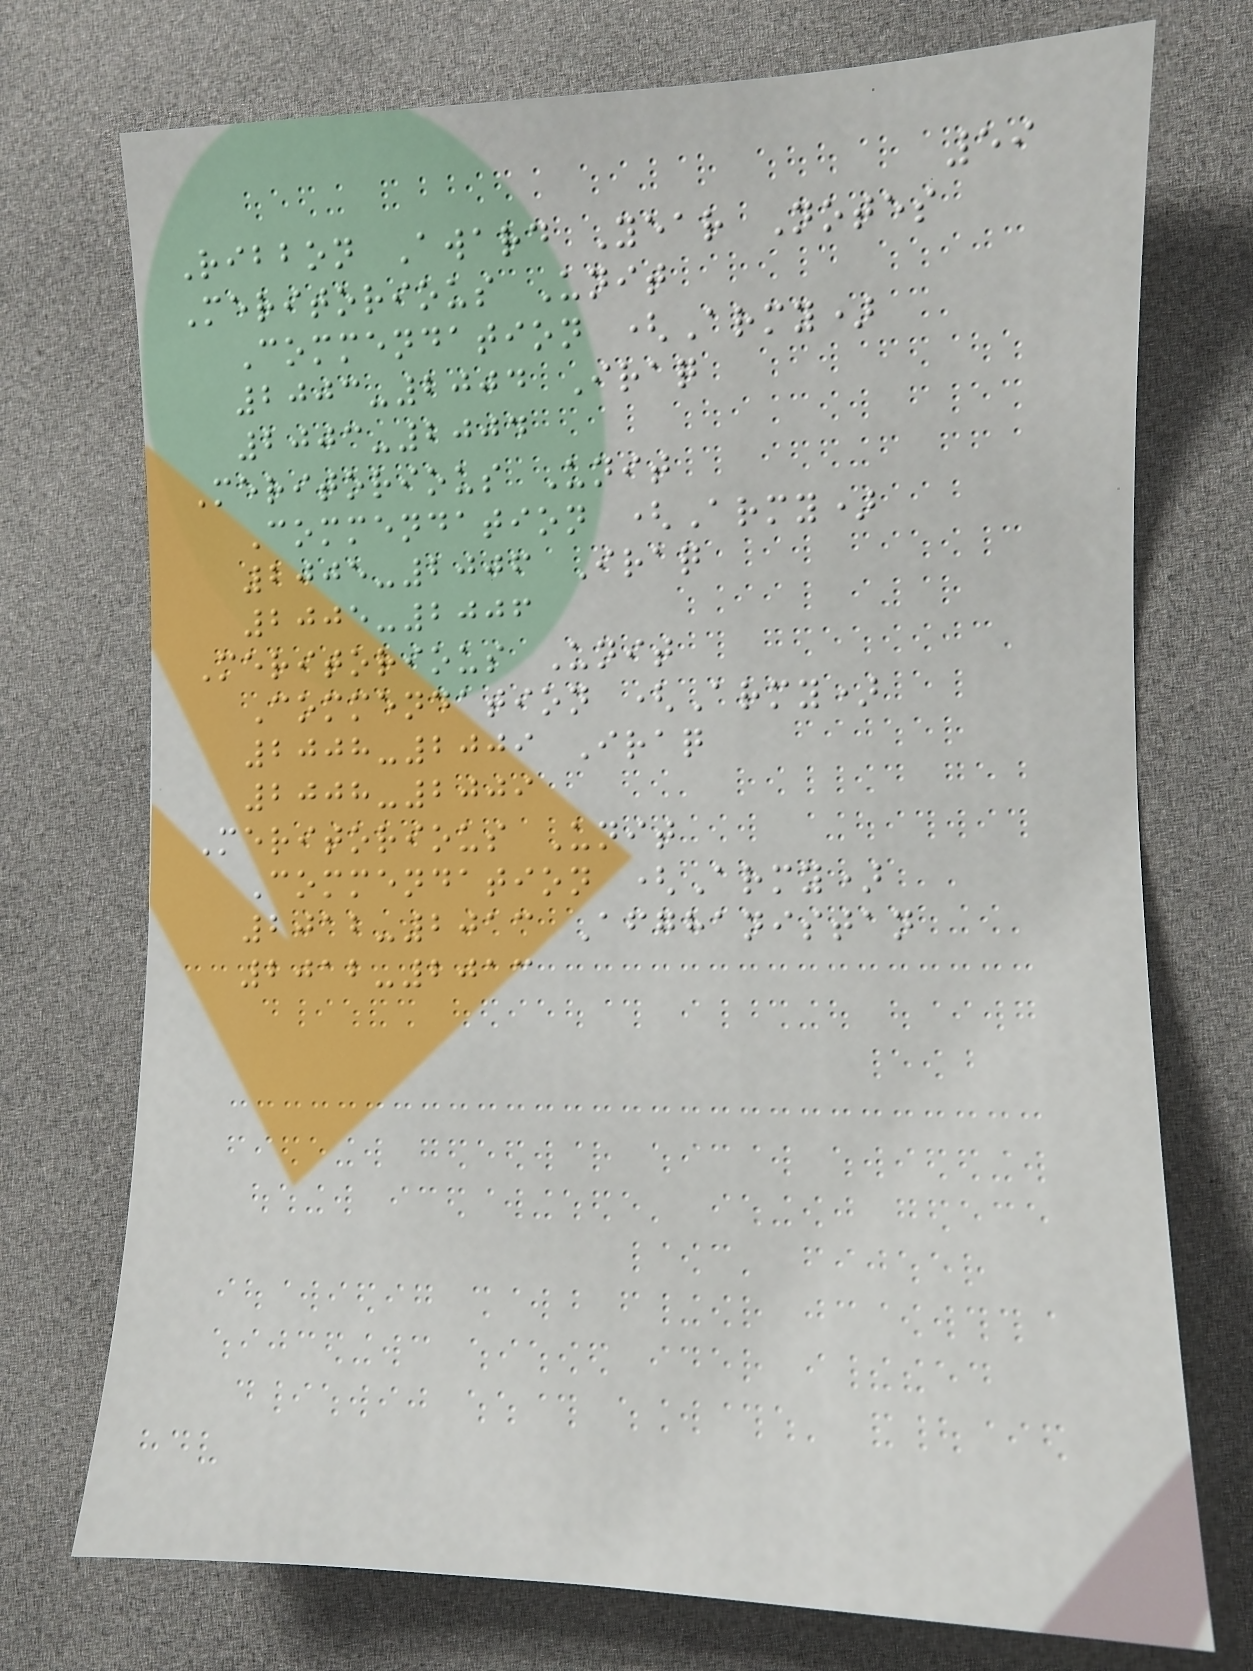59
Ribbon Award Year Notes
Meritorious Unit
Commendation (Army)
2003-2004 Iraq
2003-2004
Meritorious Unit
Commendation (Army)
2005-2006 Iraq
2005-2006
Meritorious Unit
Commendation (Army)
2008-2009 Iraq
2008-2009
Meritorious Unit
Commendation (Army)
2012-2013 Afghanistan
2012-2013
